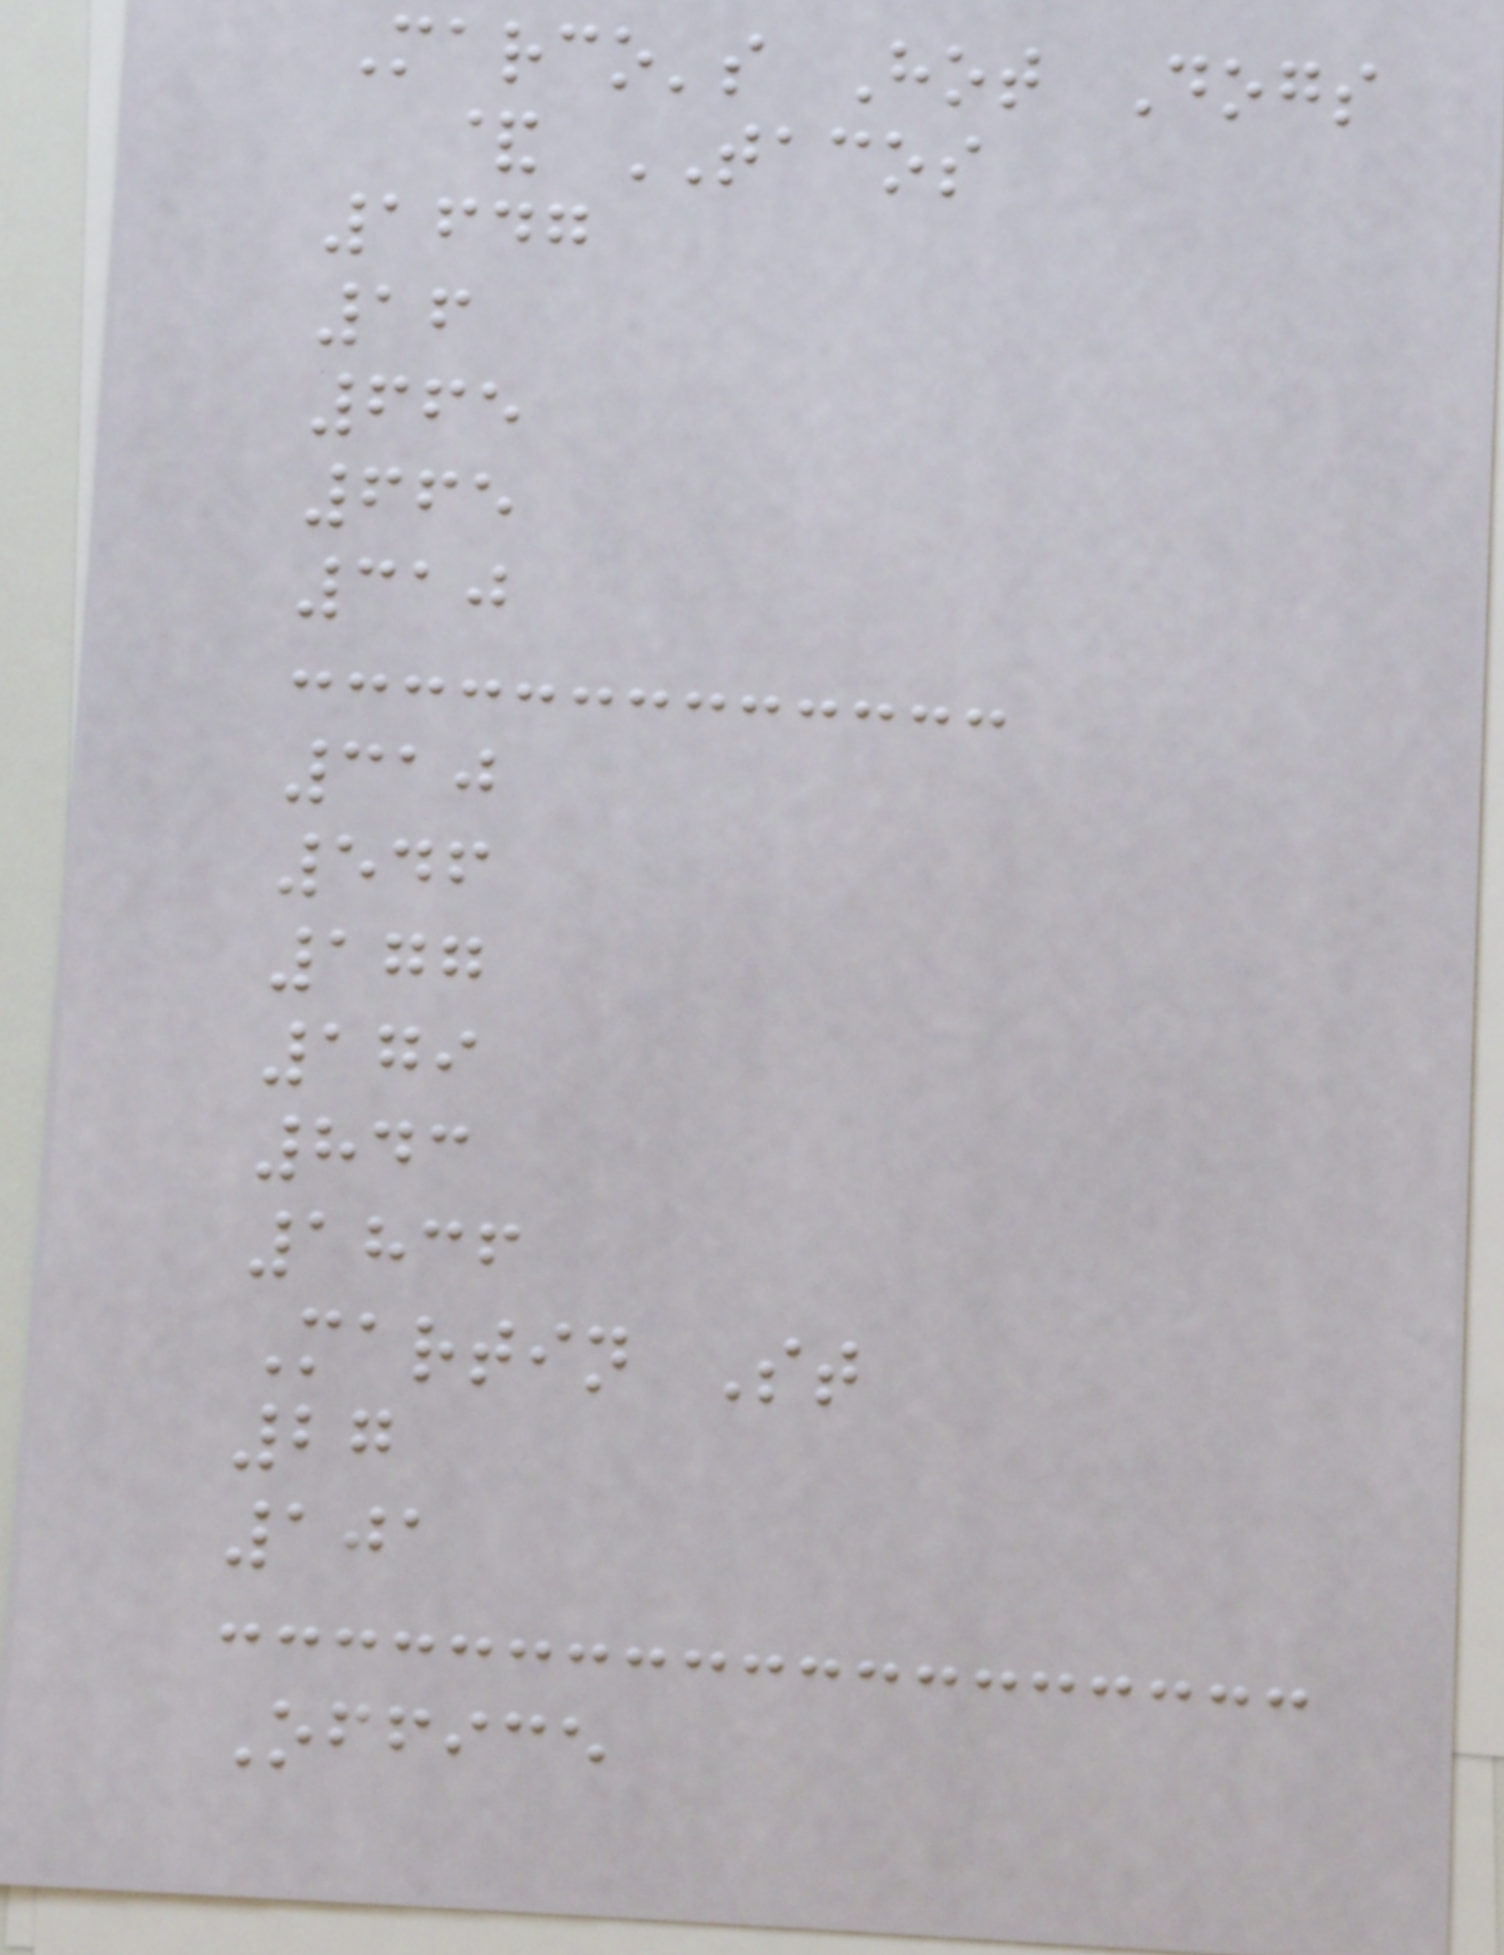Marco's Hot Dogs
& TACOS
1647
16
665
665
310
310
546
177
179
843
1836
Martin St
27
101
Office
